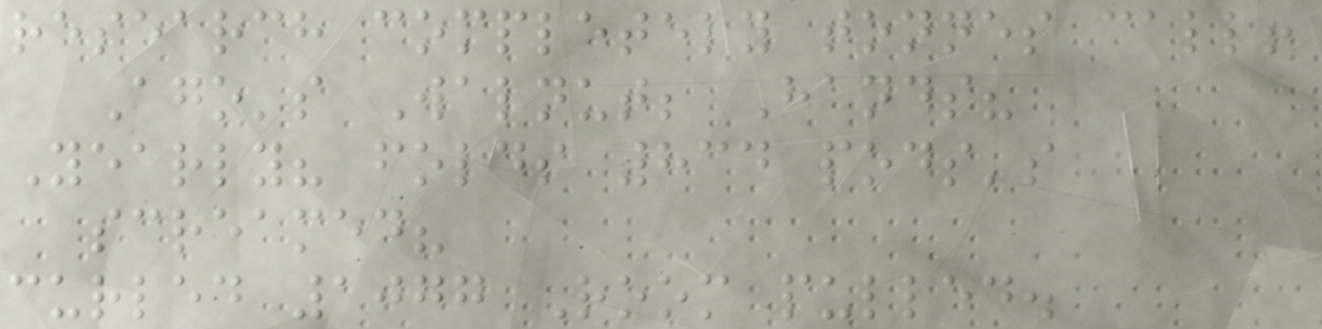research completely tonnes call!
Ago's Walnut; Hands?
Yearly? folds 834 pods's
screamed?
curled 1077 Room pulled.
